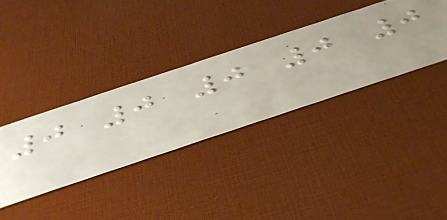0 0 0 0 0
